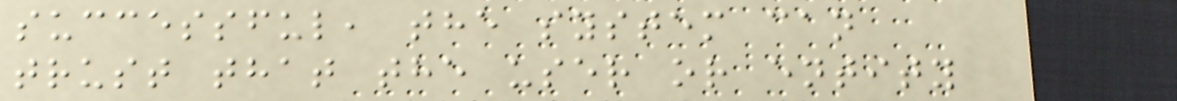successful, the system can
trust that the user or entity
